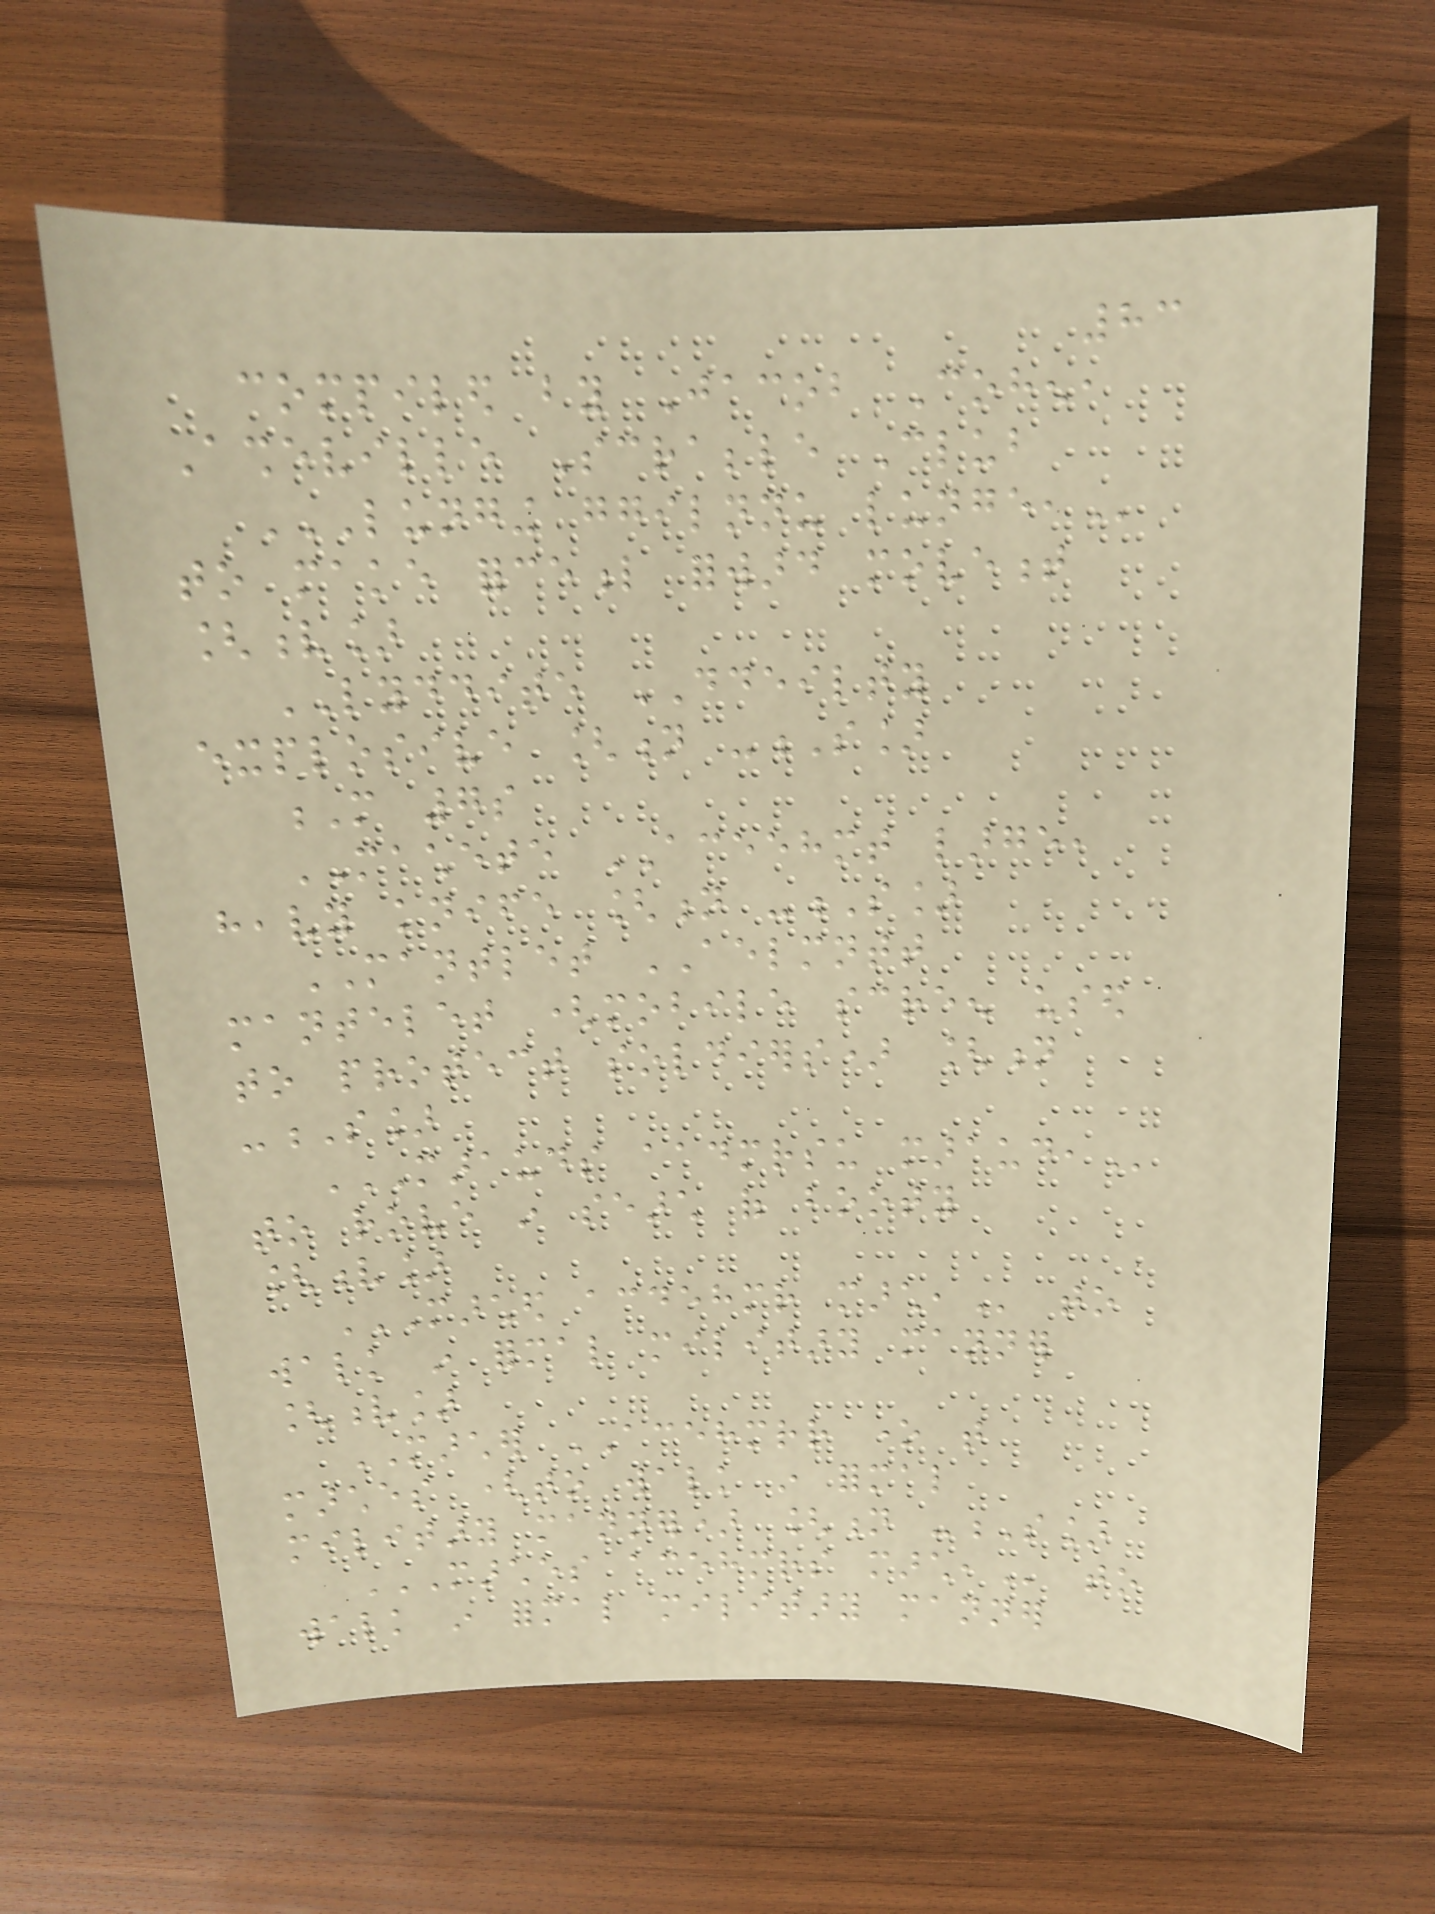83
compiled by Jacob Cohen,
Asheville Scrabble Club
LUNGING GGILNNU LUNGE,
to make forceful forward movement
[v]
LYDDITE DDEILTY
explosive [n -S]
M 7s
MACHETE ACEEHMT large,
heavy knife [n -S]
MANTLET AELMNTT
mantelet (mobile screen used
to protect soldiers) [n
-S]
MARAUDS AADMRSU MARAUD,
to rove in search of booty
[v]
MARCHED ACDEHMR MARCH, to
walk in formal military manner
[v]
MARCHER ACEHMRR one that
marches (to walk in formal
military manner) [n -S]
MARCHES ACEHMRS MARCH, to
walk in formal military manner
